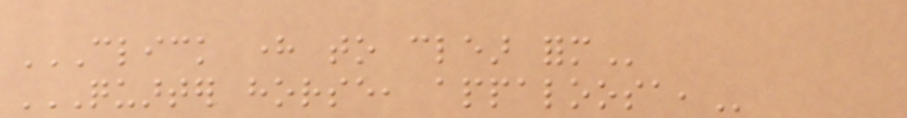CLICK HERE TO CLEAR FORM
QUARTER HORSE, APPALOOSA,
